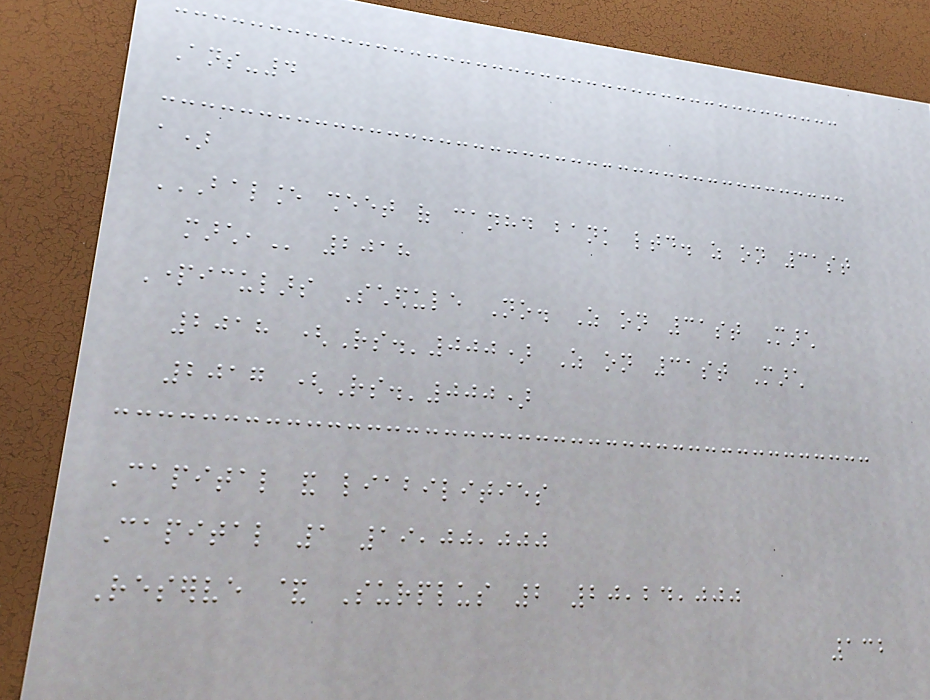Ans-4
a)
BALANCE SHEET OF CANHD BANK LTD. AS ON 31ST
MARCH, 2018
Particulars Schedule No. As on 31st March
2018 (Rs.'000) As on 31st March
2017 (Rs.'000)
Capital and liabilities
Capital 1 19,00,000
Reserve & Surplus 2 20,24,000
132
